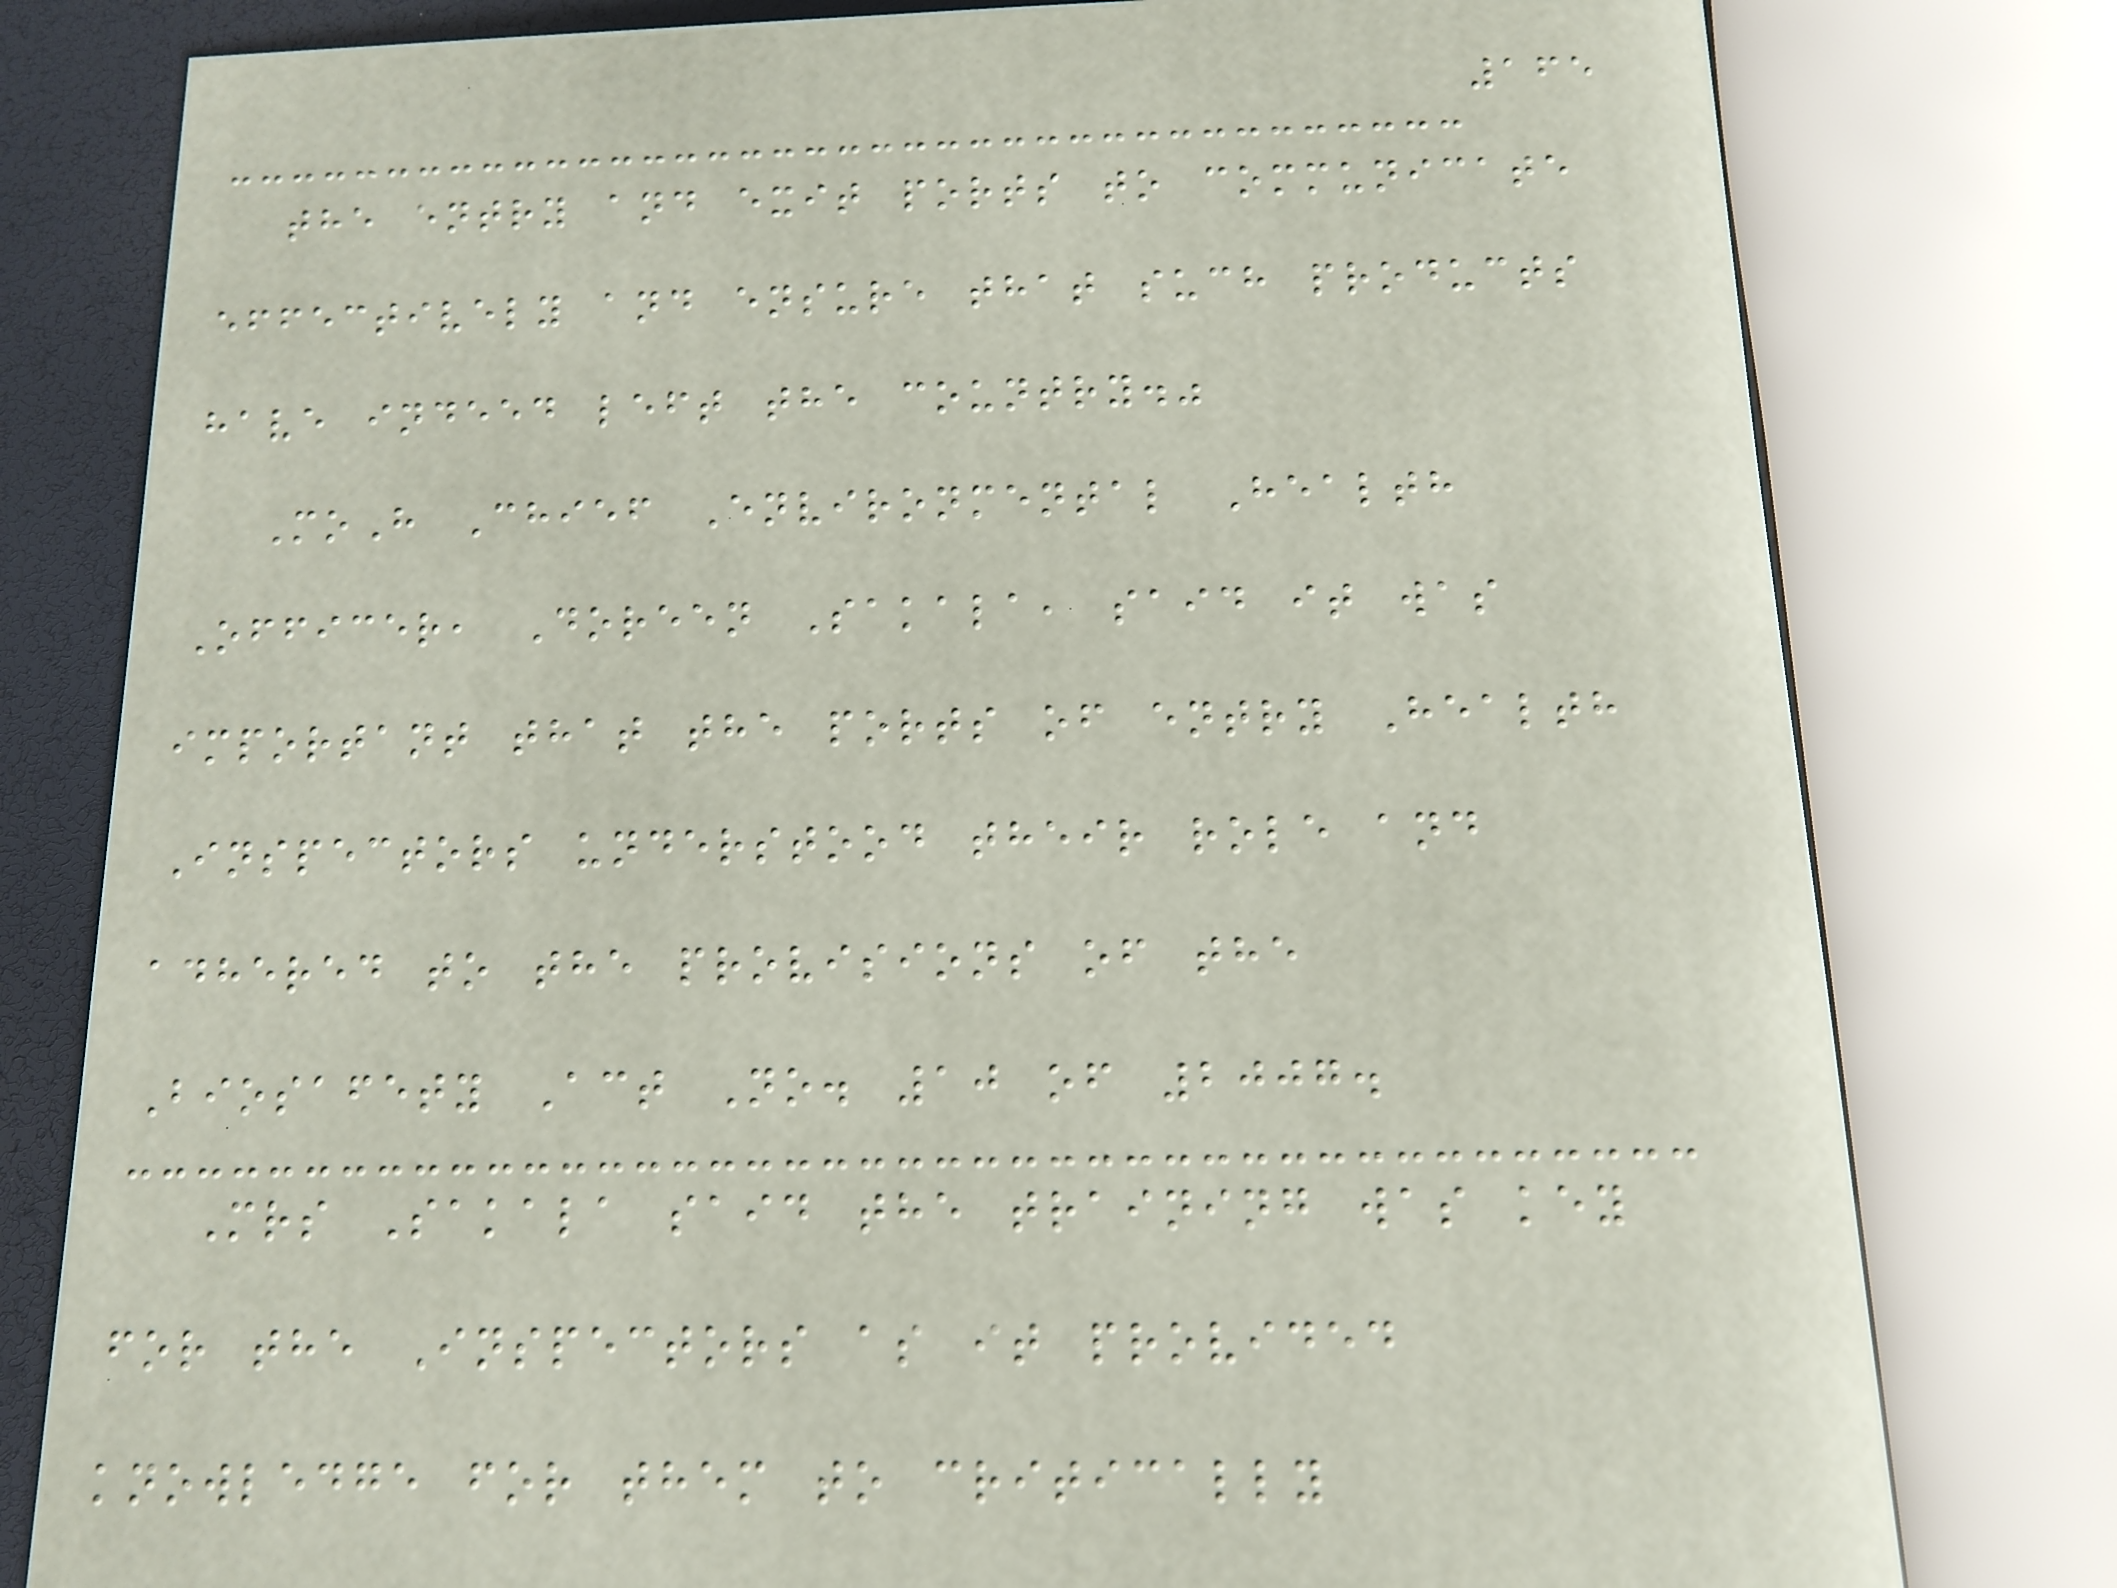165
the entry and exit ports to communicate
effectively and ensure that such products
have indeed left the country."
MoH Chief Environmental Health
Officer, Doreen Sakala, said it was
important that the ports of entry Health
Inspectors understood their role and
adhered to the provisions of the
Biosafety Act No. 10 of 2007.
Mrs Sakala said the training was key
for the Inspectors as it provided
knowledge for them to critically
